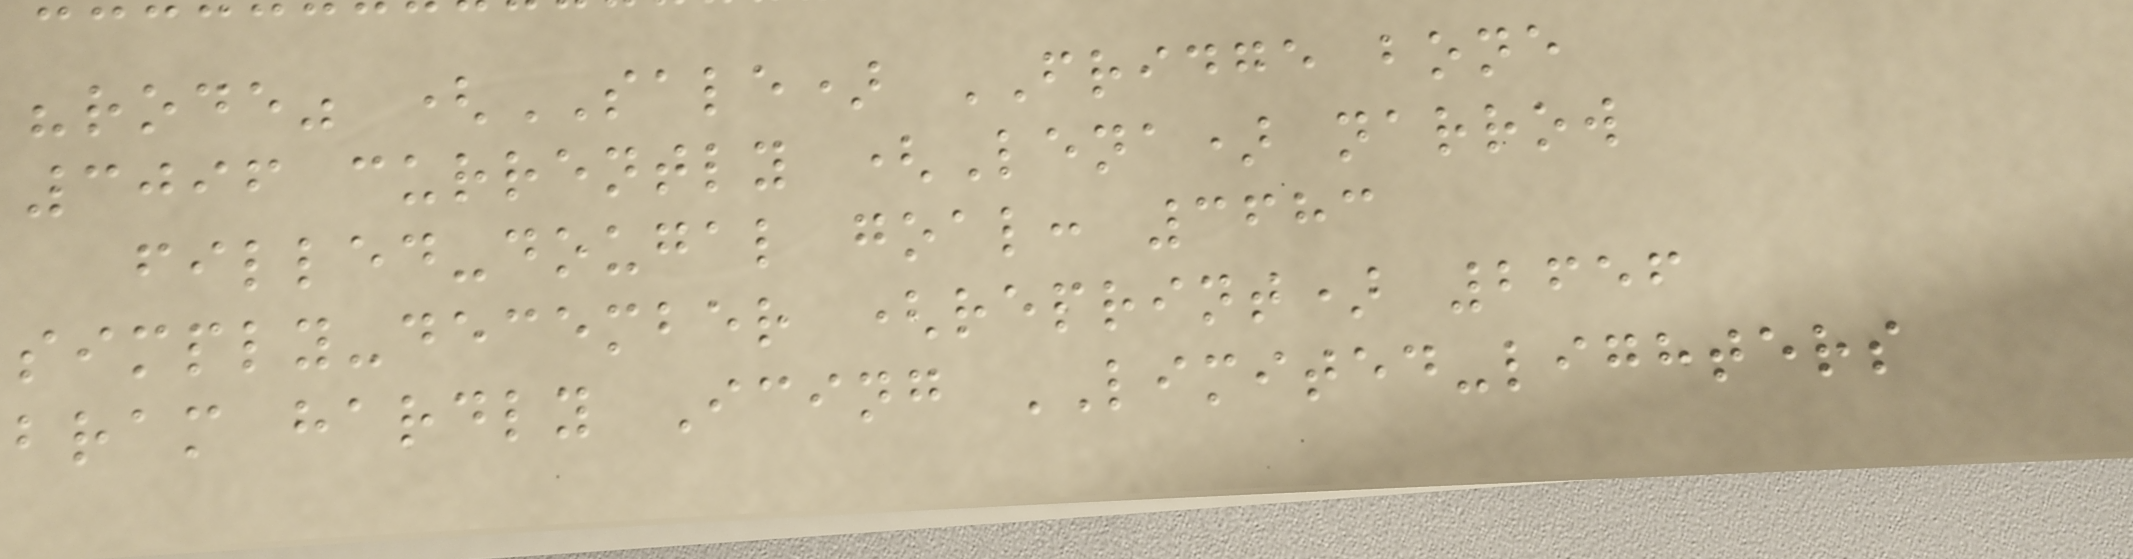"rode" (SALE) FRIDGE bone
3096 currently (Lena) narrow
filled-dougal goal: 3683
simply-december (reprint) 2656
bram hardly Icing LIMITED-lighters
